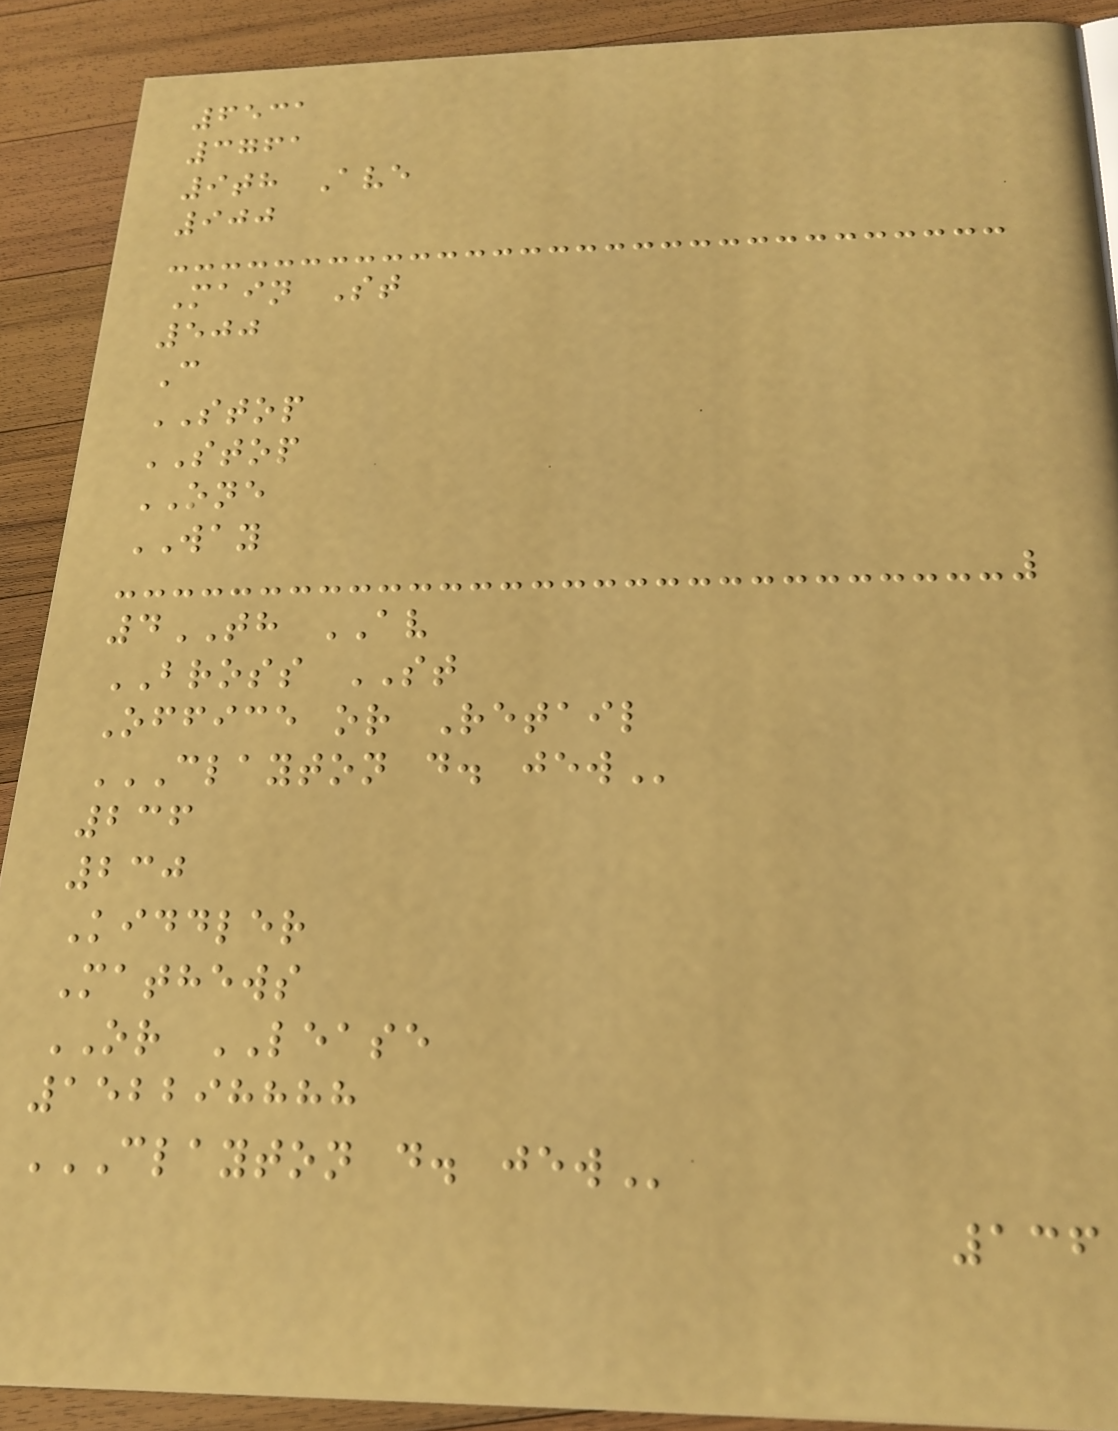6531
3761
9th Ave
900
Main St
500
C
STOP
STOP
ONE
WAY
4TH AV
BROSS ST
Office or Retail
CLAYTON D. JEW
236
230
Kiddler
Mathews
OR LEASE
152298888
CLAYTON D. JEW
136
